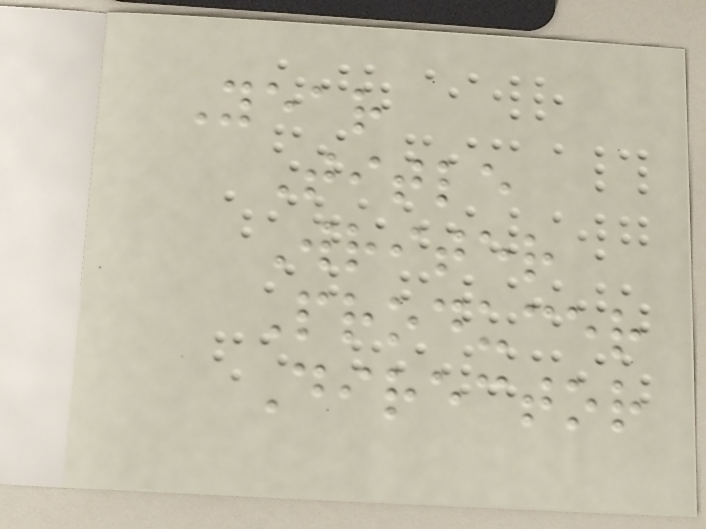Year
Title
Writer
Producer
Director
